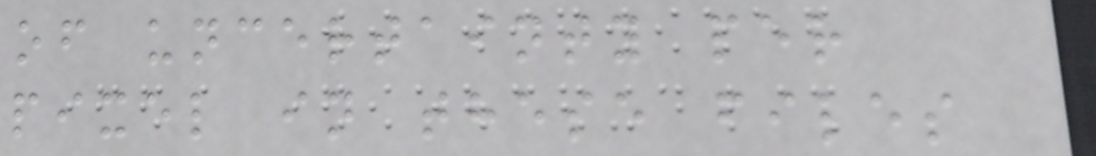of uncertainty per
pixel in these files
